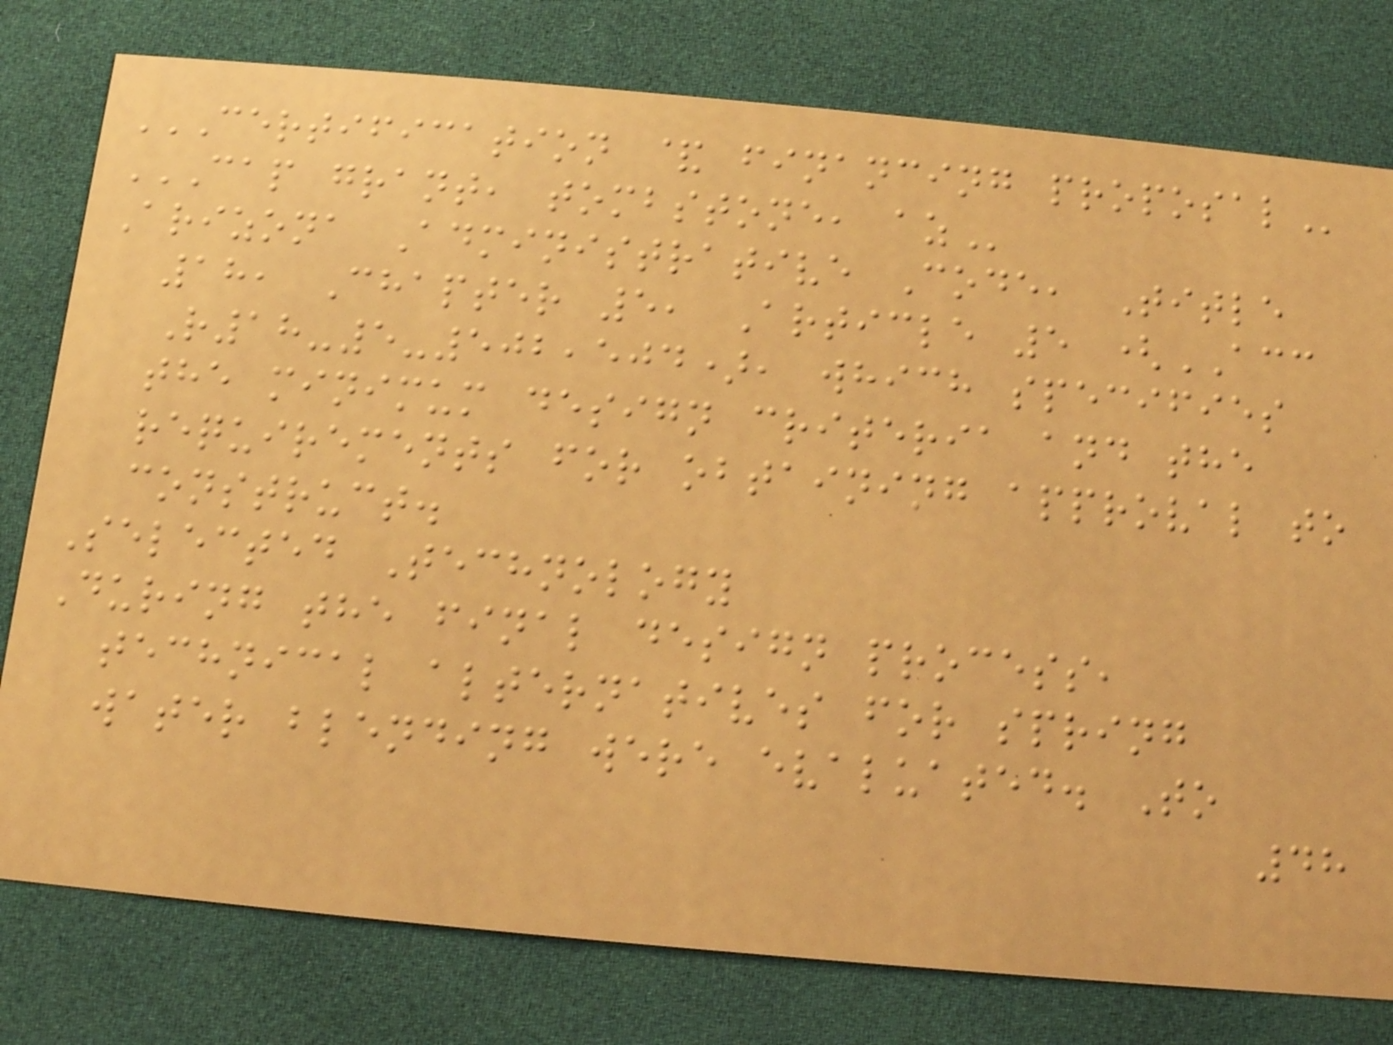CERTIFICATION & FINANCING PROPOSAL
CAP GRANT, TOMBSTONE, AZ
Arizona Administrative Code, Title
18, Chapter 5, Article 5 (ACC
R18-5-502,504), which specifies
the minimum design criteria and the
requirements for obtaining approval to
construct.
Selected Technology
During the final design process,
technical alternatives for spring
water blending were evaluated. To
48
